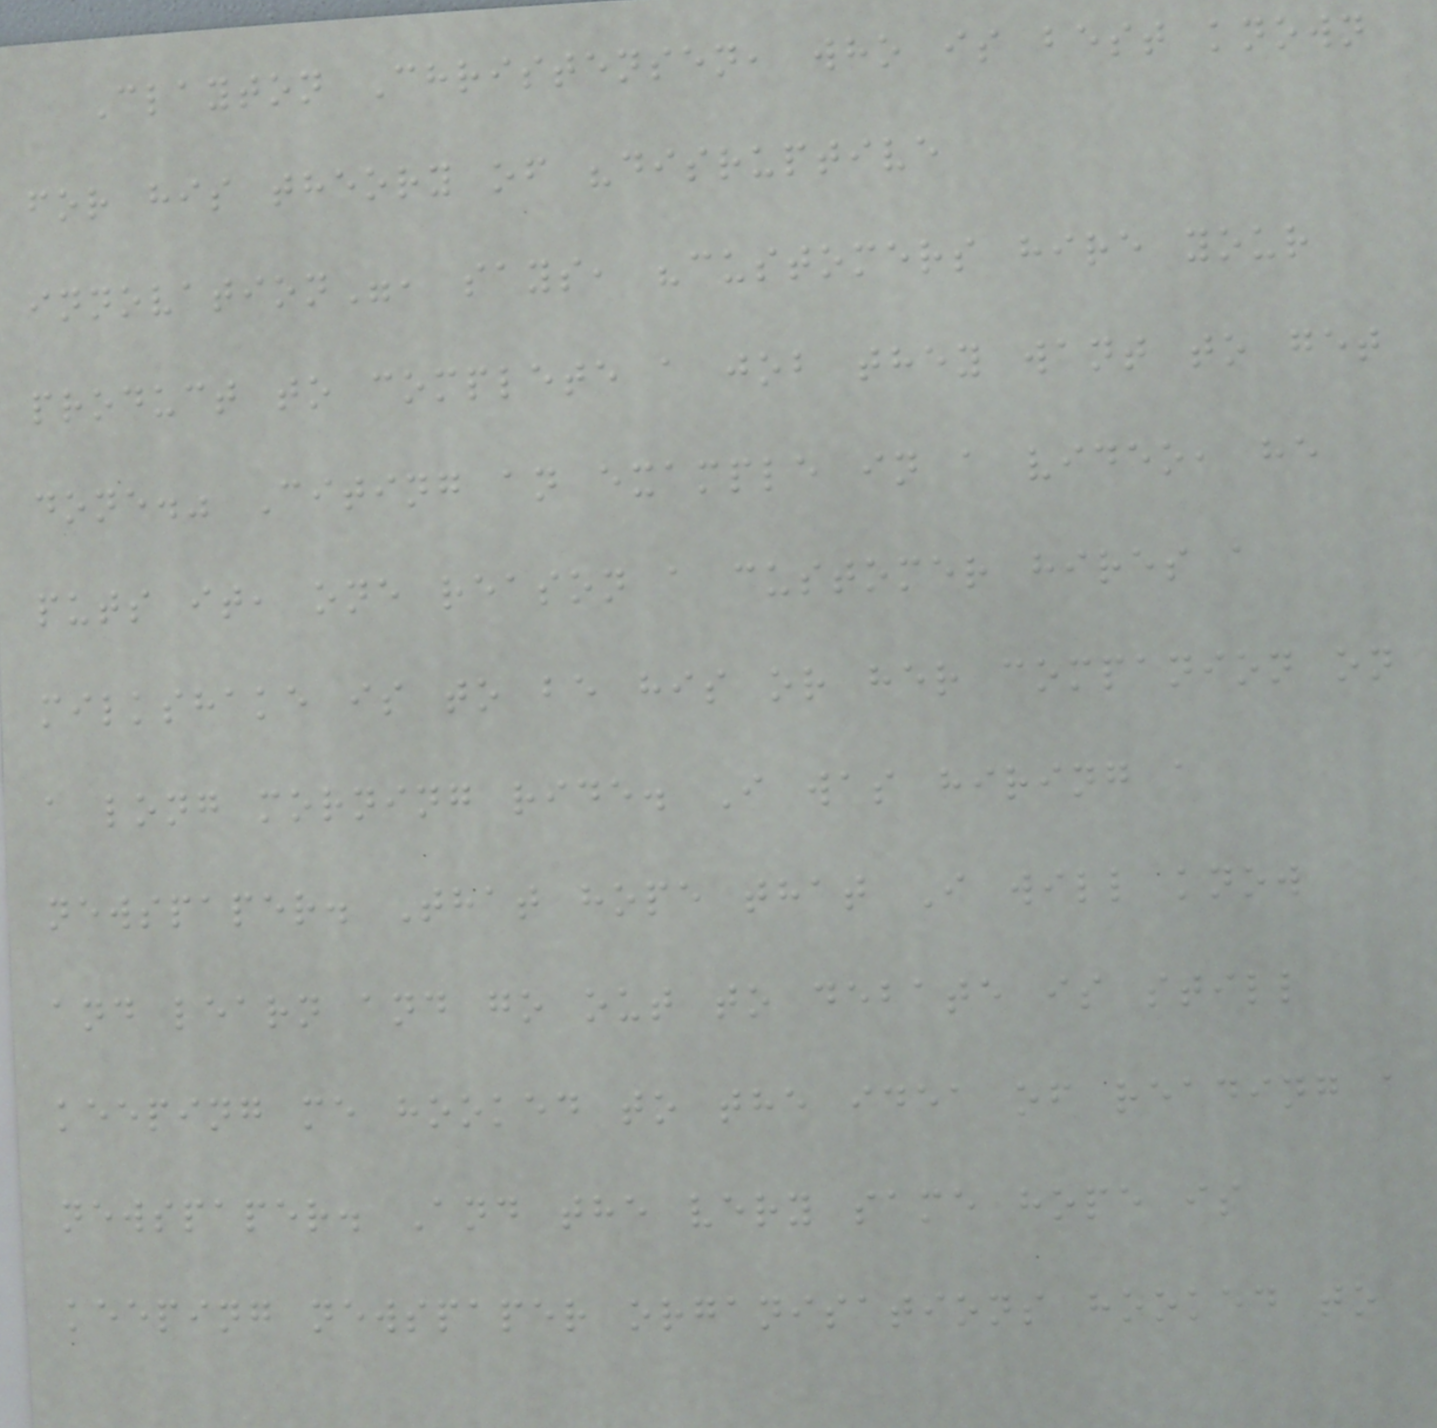Clayton Christensen, who is best known
for his theory of "disruptive
innovation", says, "customers hire your
product to complete a job they want to get
done." Citing an example in a video, he
puts it, one reason a customer hires a
milkshake is to be his or her companion on
a long morning ride. I was hiring a
newspaper. That hope that I will know
and learn and go out to debate is still
keeping me hooked to the idea of reading a
newspaper. And the very same hope is
keeping newspaper organisations hooked to
